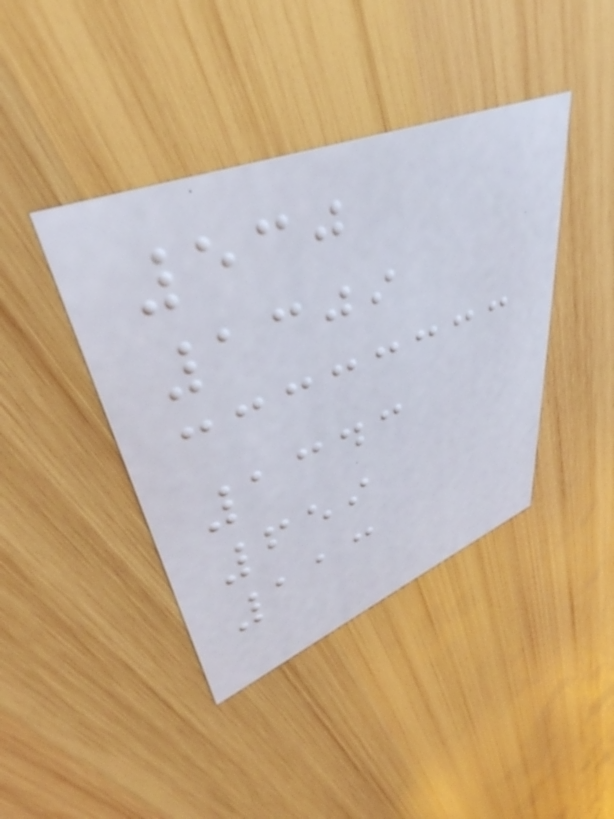530
1309
1343
659
113
